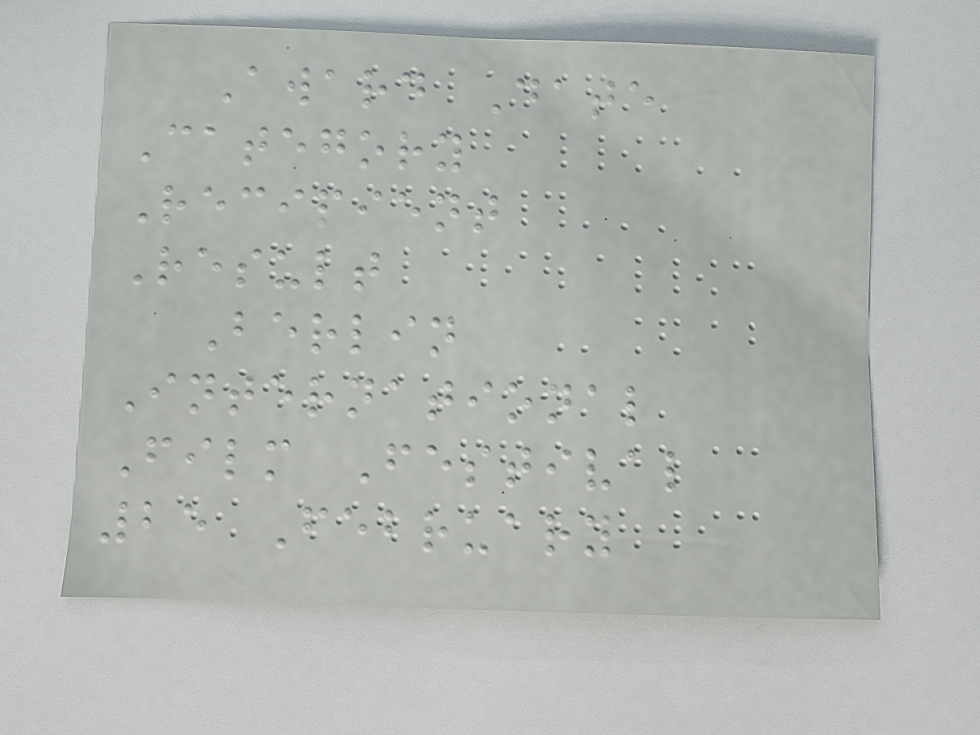Award Date
Category
Recipient
Result
Berlin
International
Film Festival
25 February
